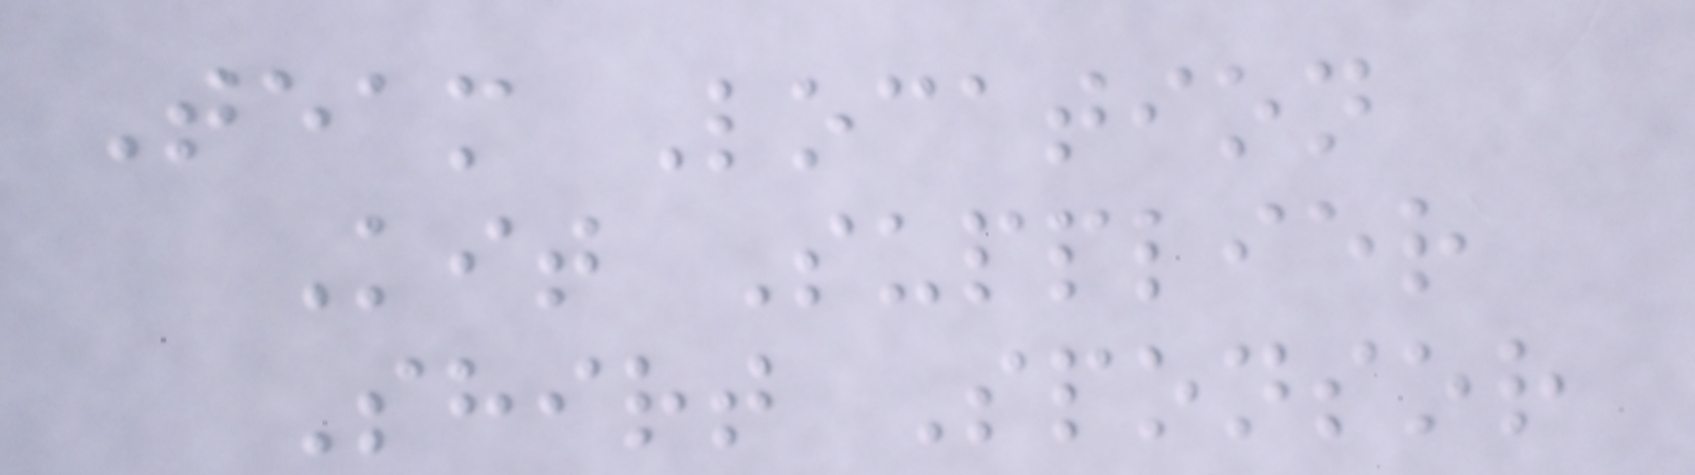Team Location
Kit Supplier
Shirt Sponsor
